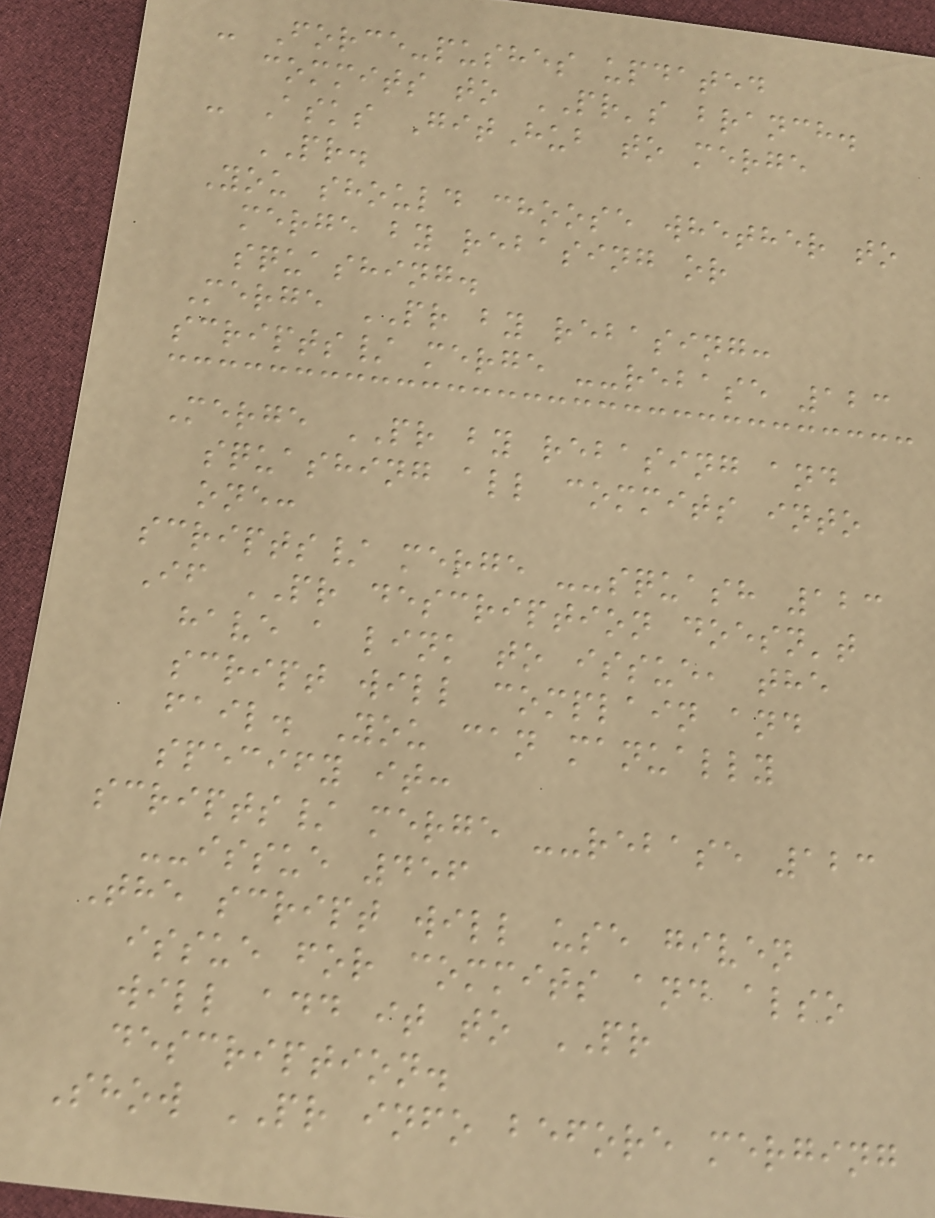- Force-pushes updated
commits to PR's branch.
- Asks GitHub to merge
PR.
You should choose whether to
merge by rebasing or
squashing.
Merge PR by rebasing:
scripts/ merge --rebase 123
Merge PR by rebasing and
squashing all commits into
one:
scripts/ merge --squash 123
If PR description doesn't
have a link to issue, the
script will complain and
fail. You can manually
specify it:
scripts/ merge --rebase 123
--issue 456
The script will use given
issue for commits and also
will add it to PR
description.
Show PR info before merging
